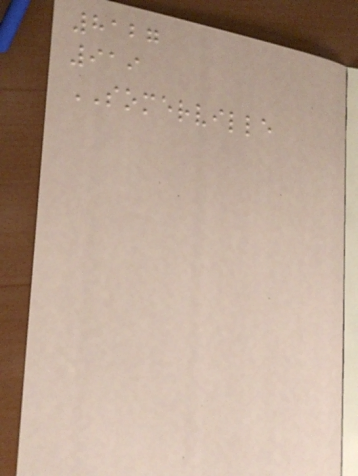8127
919
SOMERVILLE
